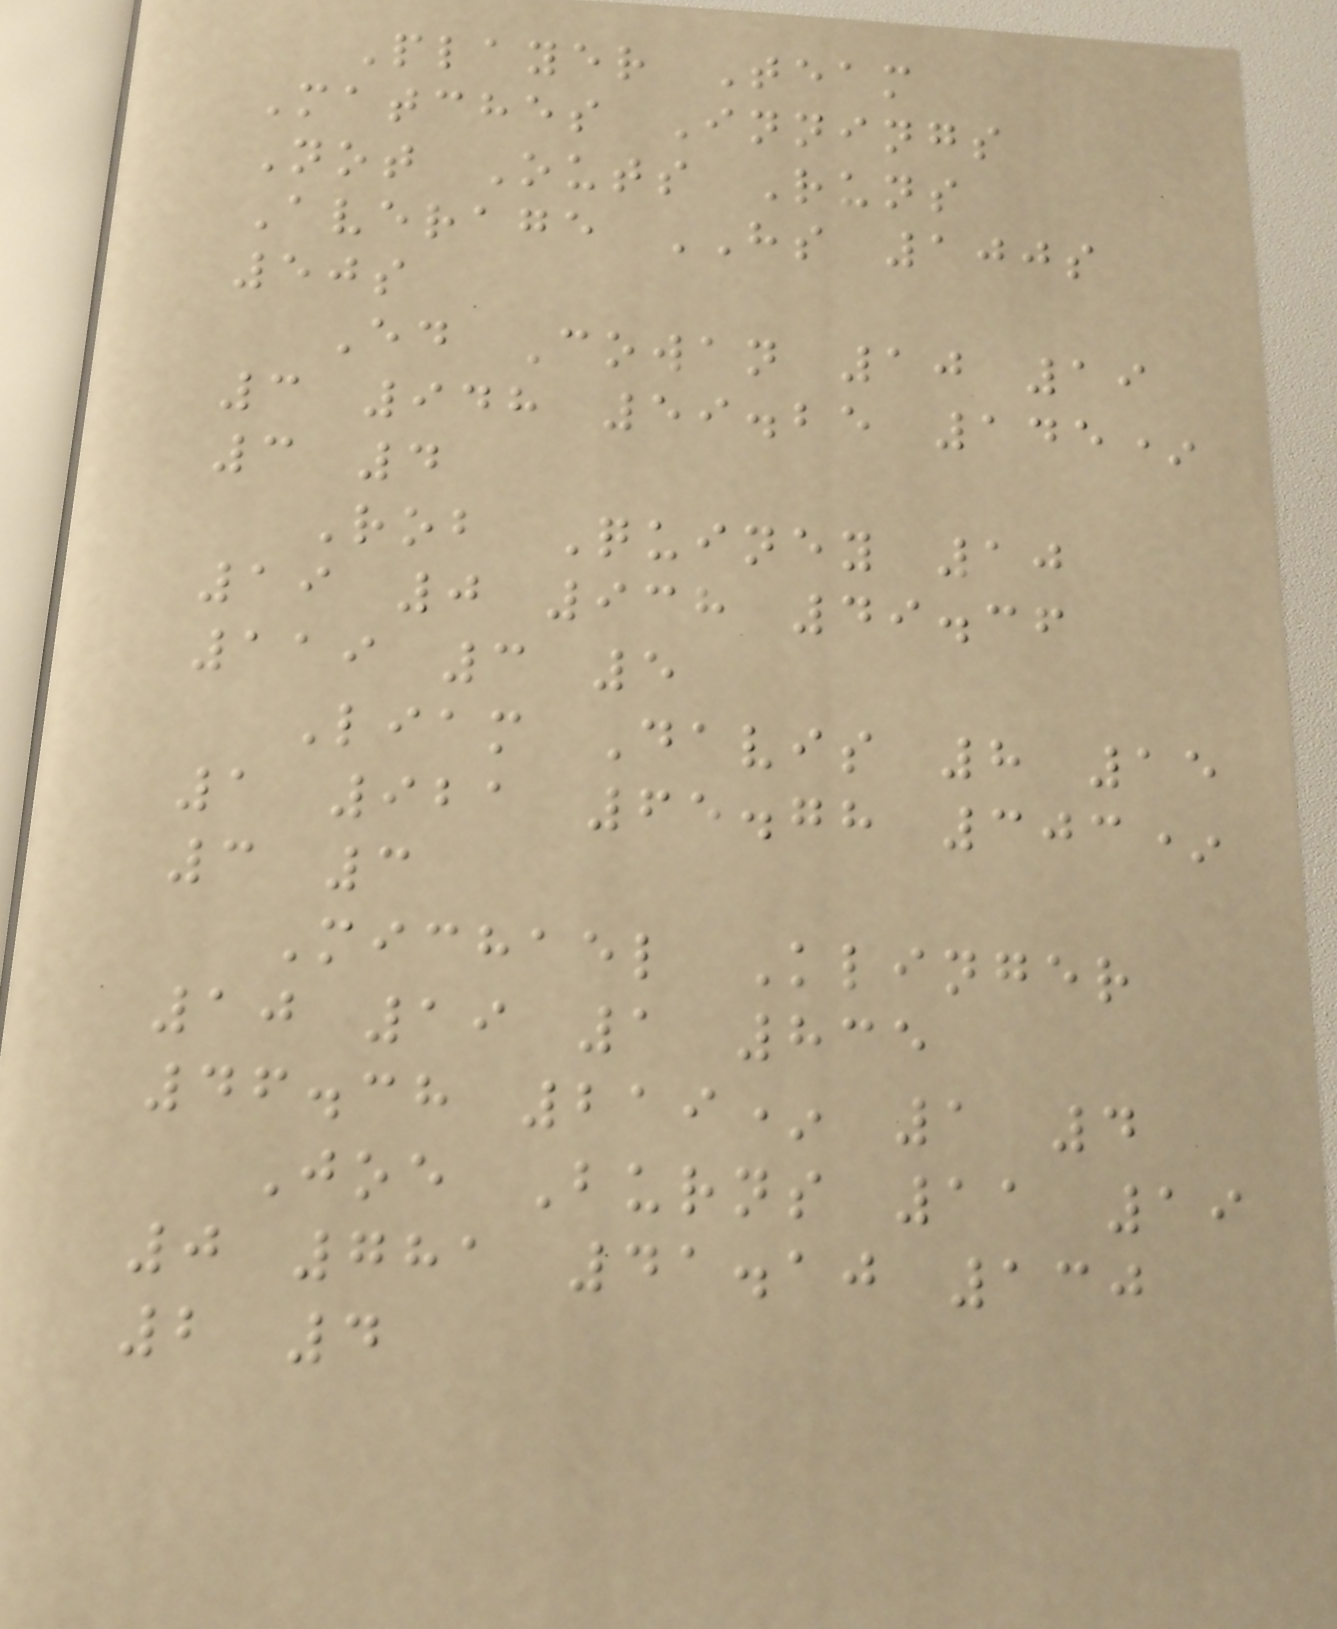Player Team
Matches Innings
Not Outs Runs
Average HS 100s
50s
Ed Cowan 10 19
3 948 59.25 145*
3 4
Rob Quiney 10
19 0 938 49.36
119 3 5
Liam Davis 8 15
1 921 65.78 303*
3 3
Michael Klinger
10 19 1 835
46.38 219* 1 4
Joe Burns 11 19
0 781 41.10 130
2 4
